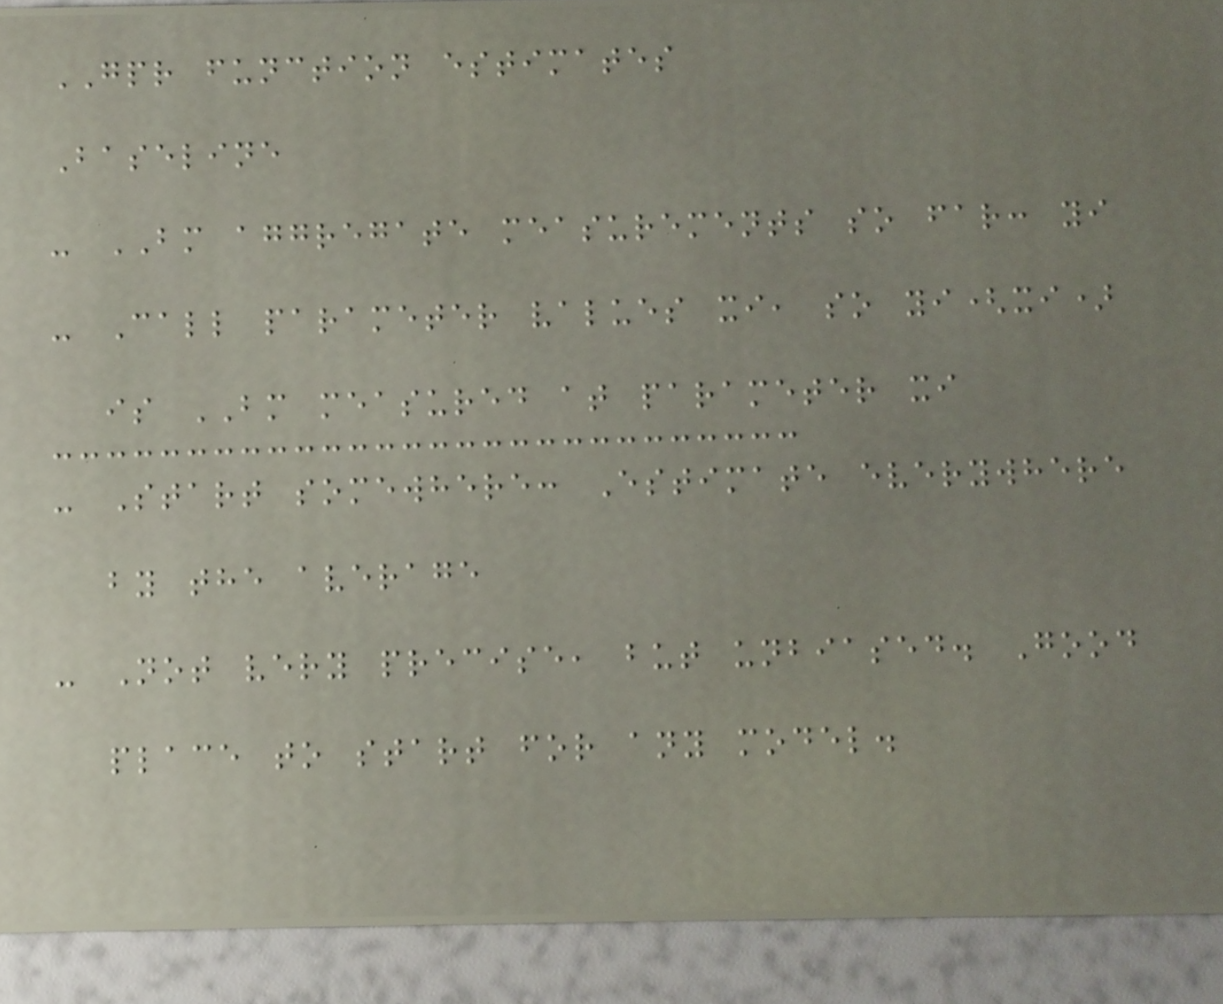GPR function estimates
Baseline
- BM aggregate measurements so far: yi
- Call parameter values xi, so yi(xi)
is BM measured at parameter xi
- Start somewhere: Estimate everywhere
by the average
- Not very precise, but unbiased. Good
place to start for any model.
